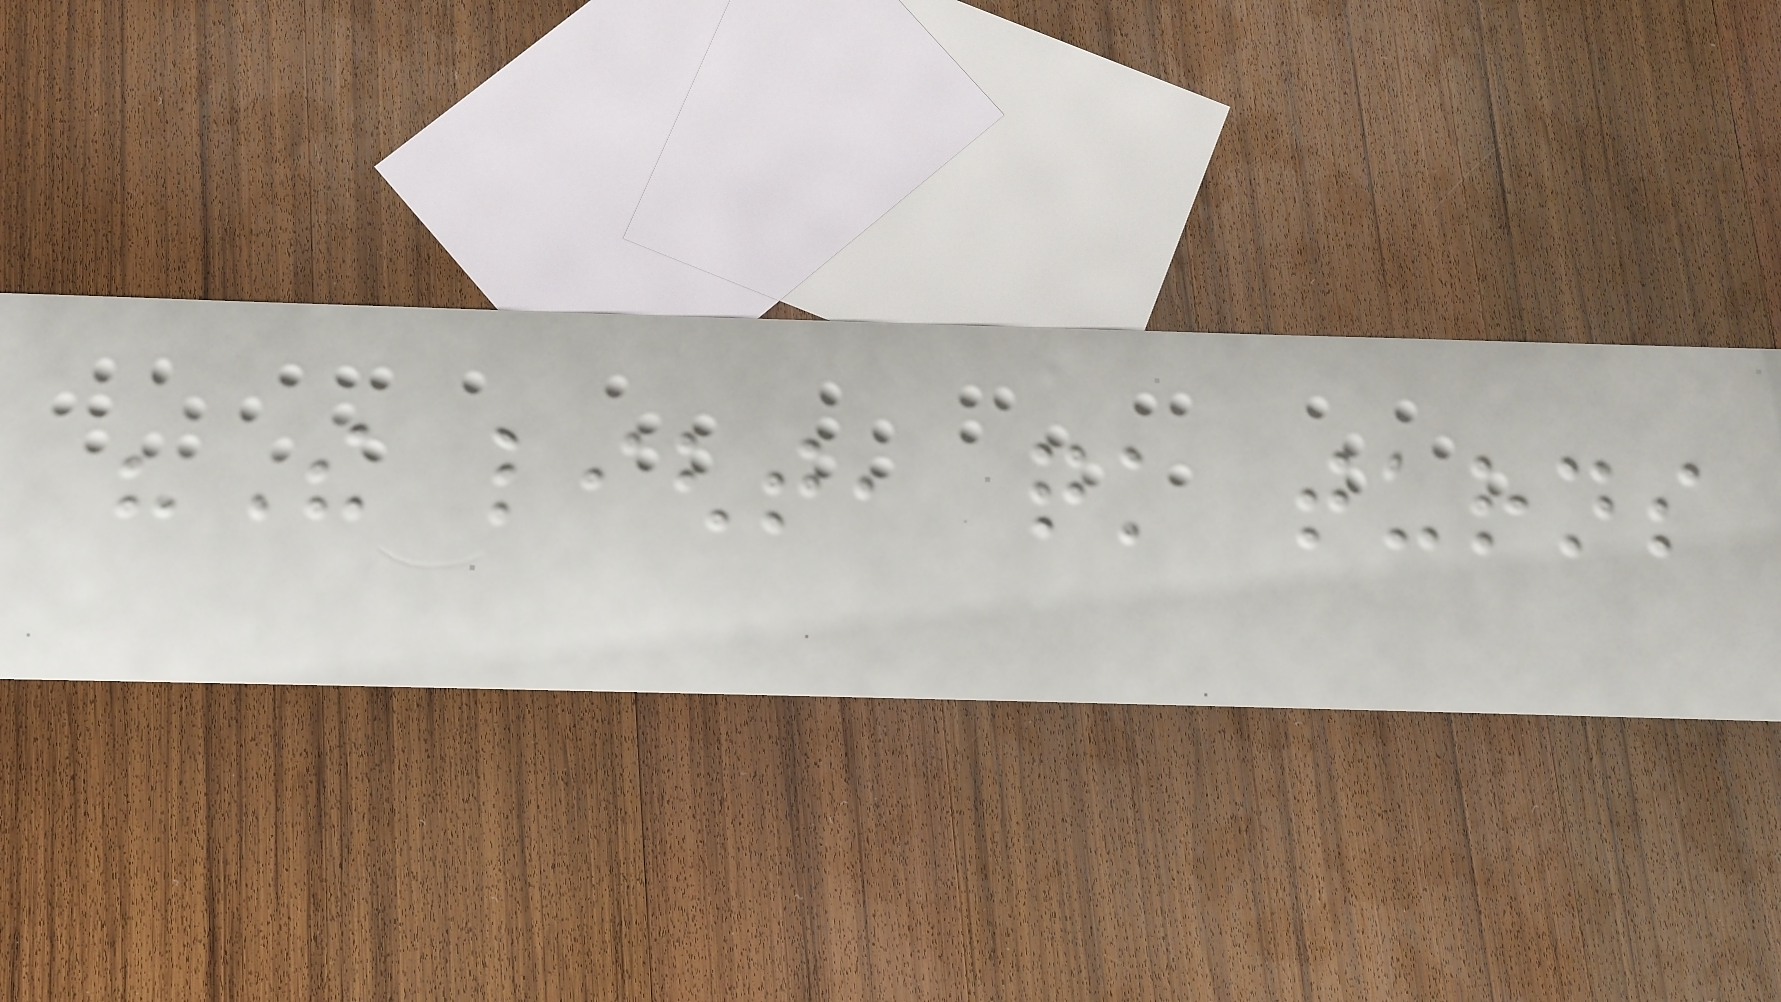"The light, quick turns
